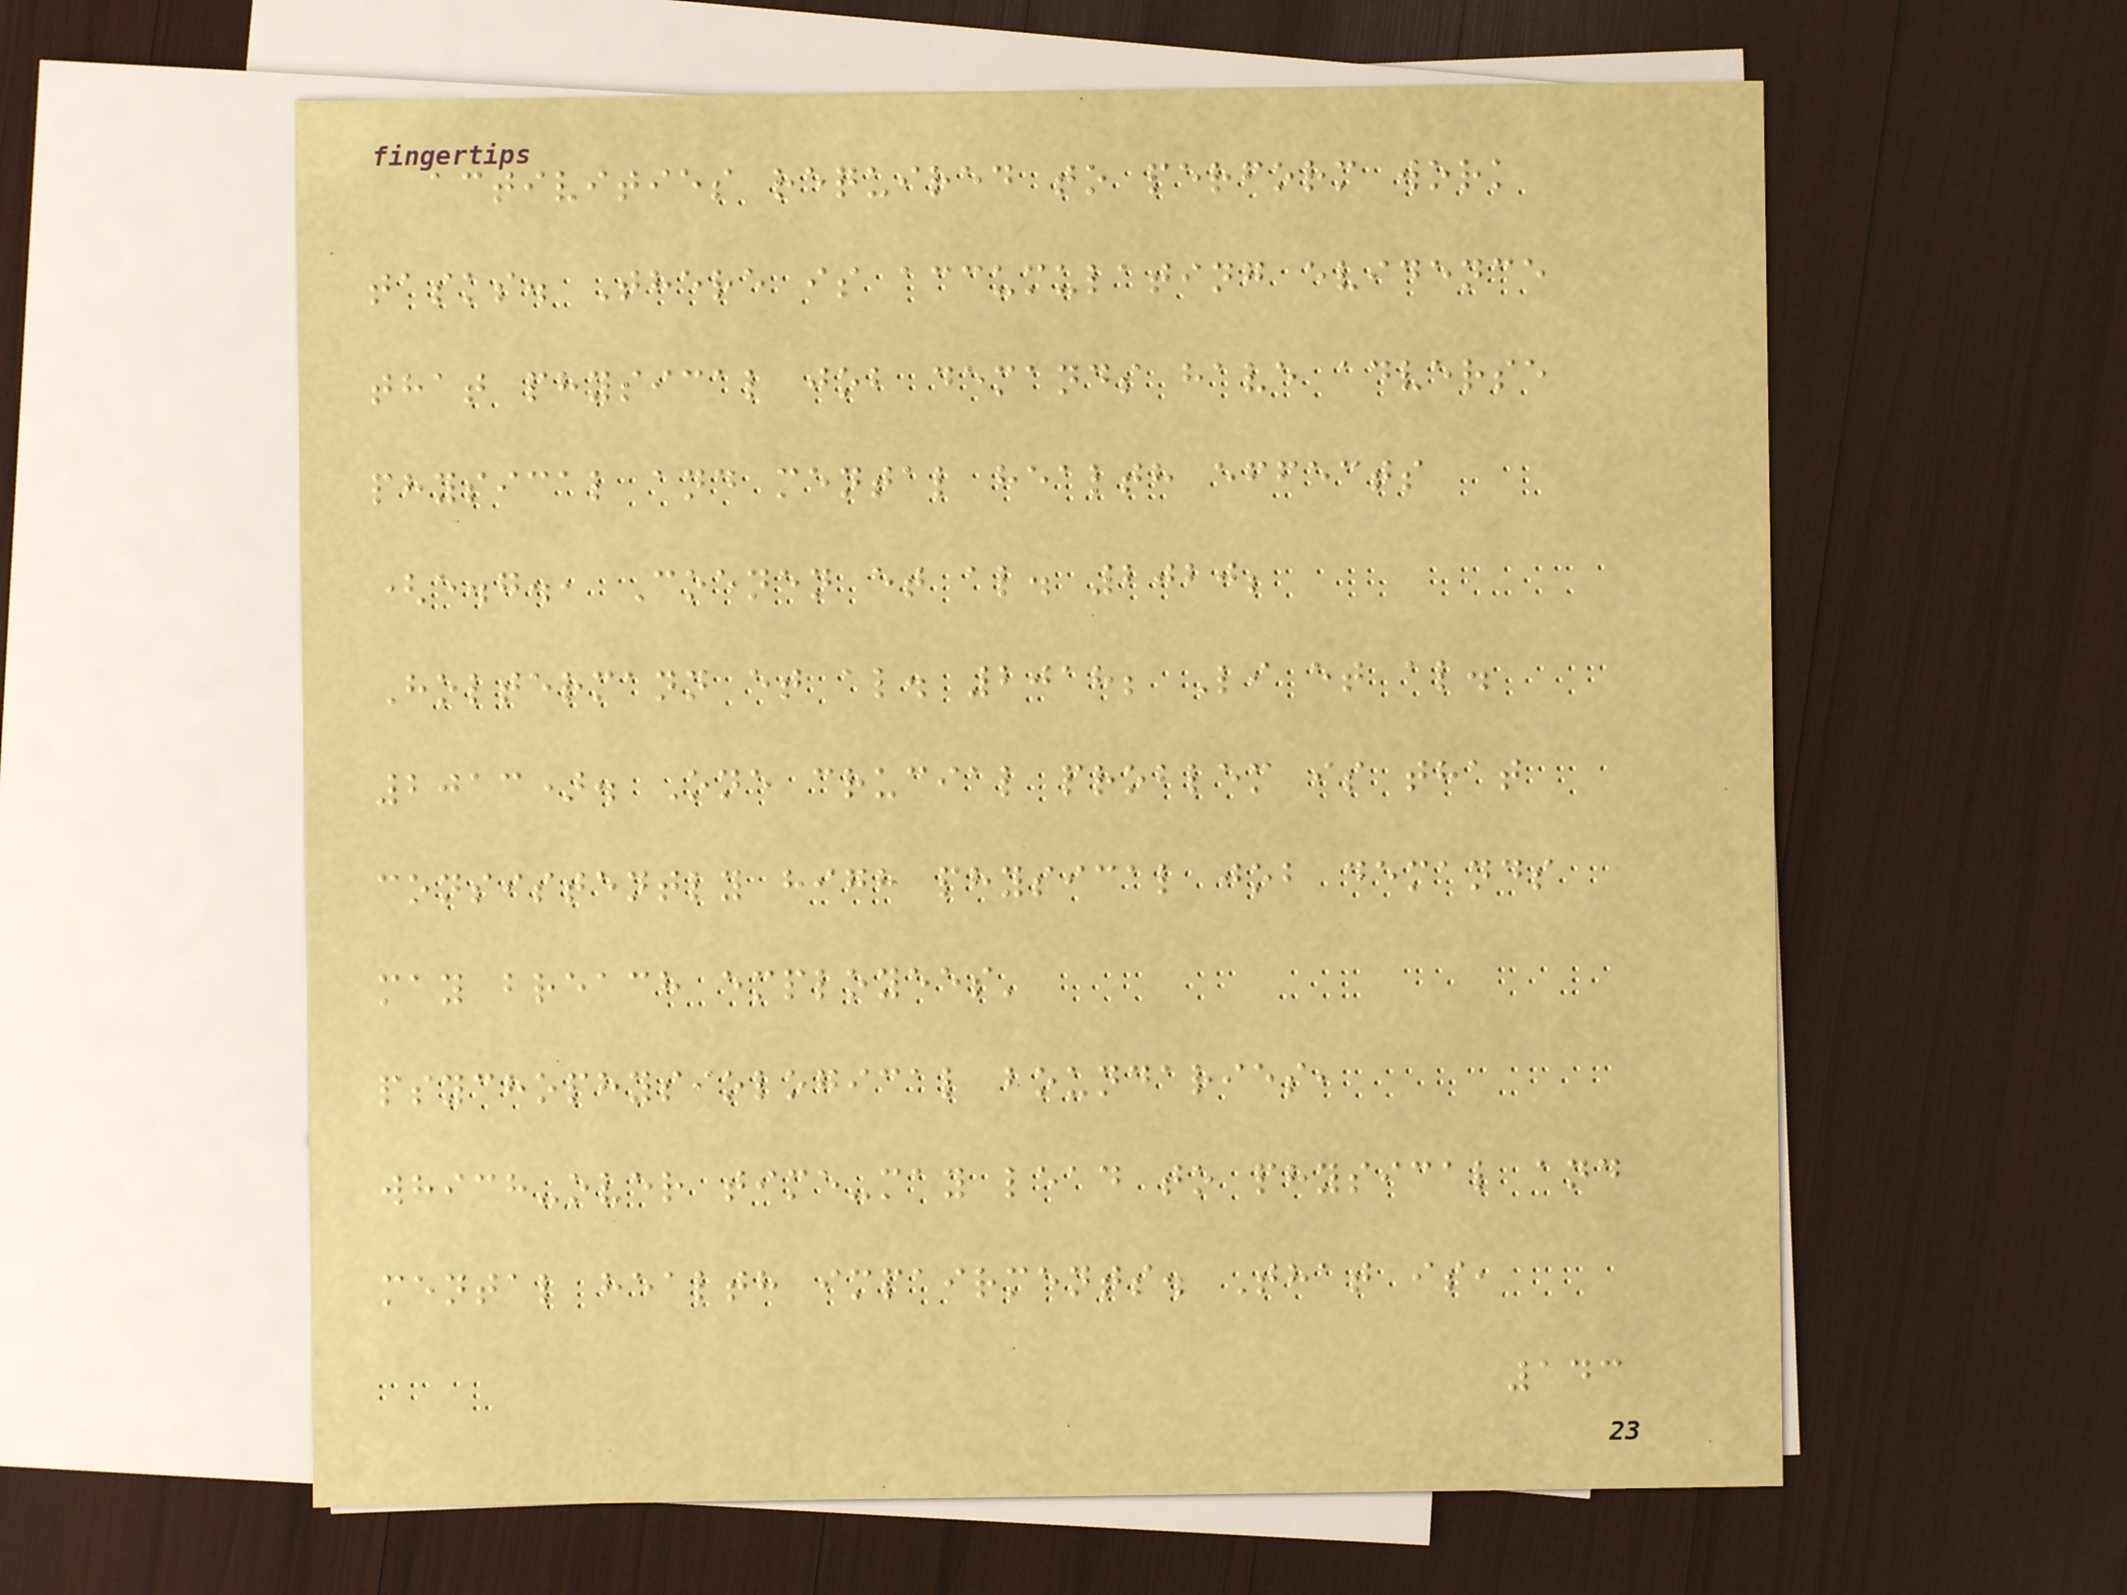activities required to perform work
tasks. There is accumulating evidence
that physical job demands have adverse
physical and mental health effects
(e.g., Coenen et al. 2020;
Holtermann et al. 2018; Li et al.
2013). One crucial problem is that
consistently high physical job demands
may breach employees'
psychophysiological boundaries,
which-over time-may lead to physical and
mental health impairments. That is,
143
